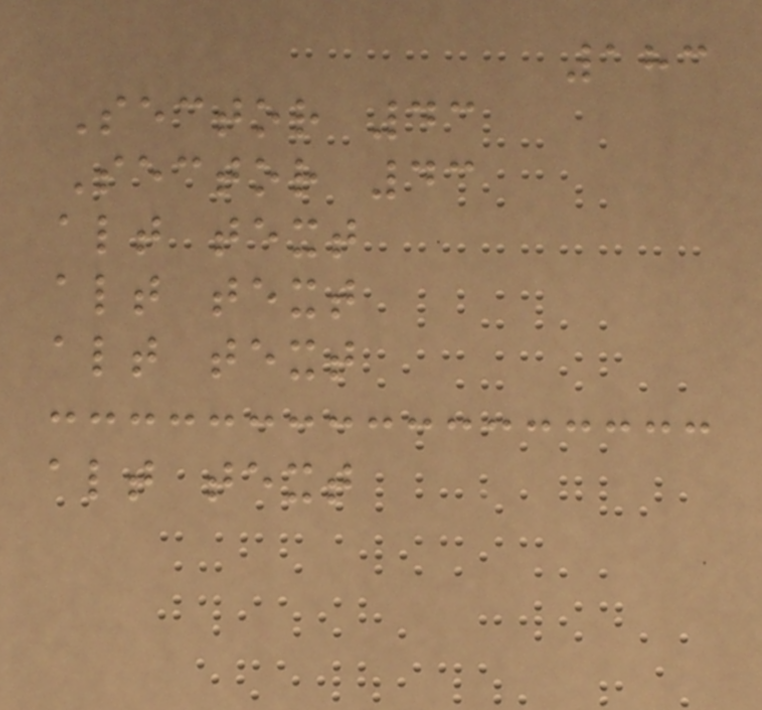183
Sector 43
Sector 43
alt text
alt text
alt text
alt text
